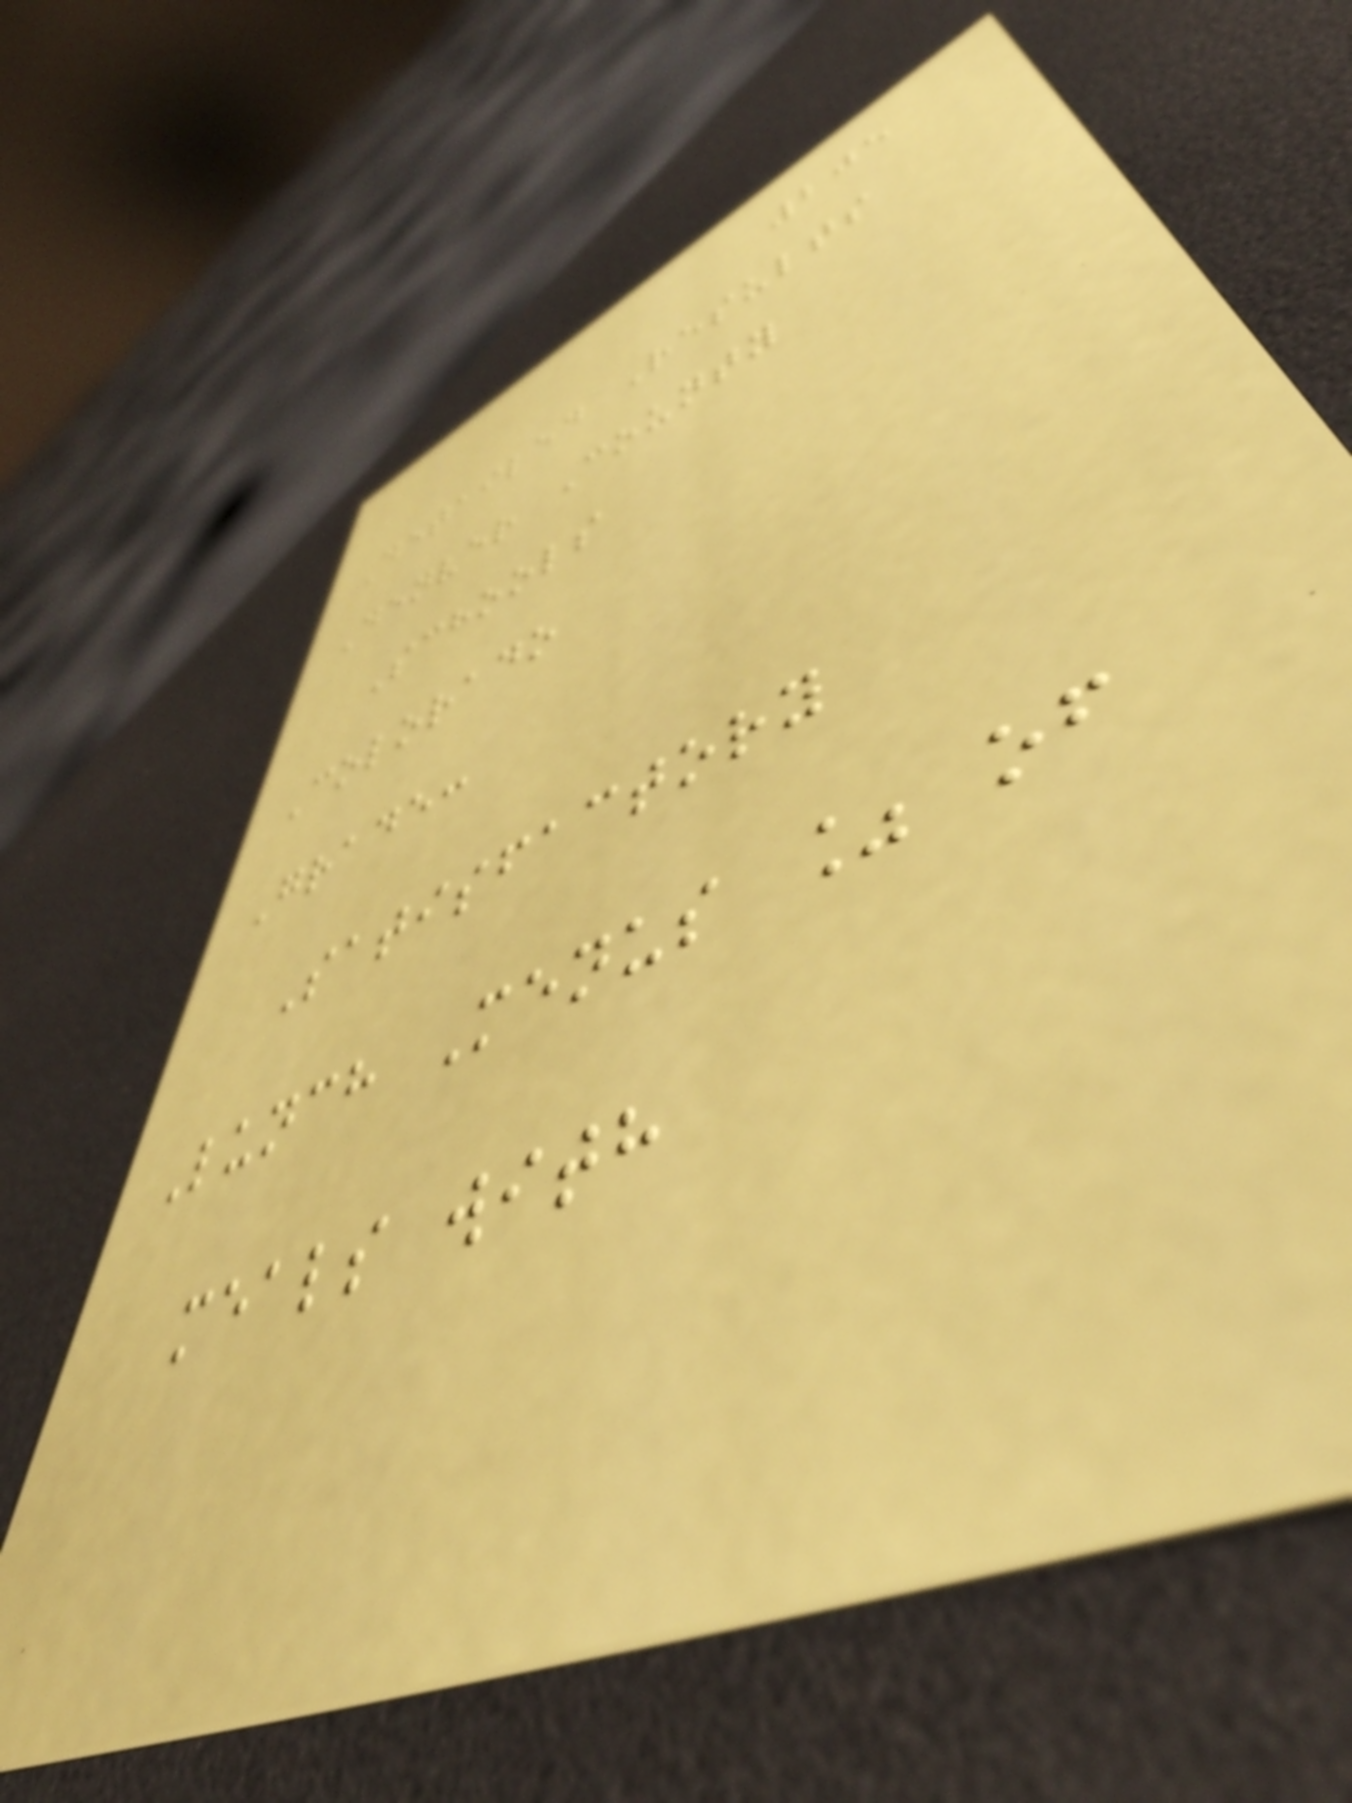205
Detailed Results
Denver County
Schools
Colorado
Grade:
Satisfactory
Lunch Menus % of
meals with
